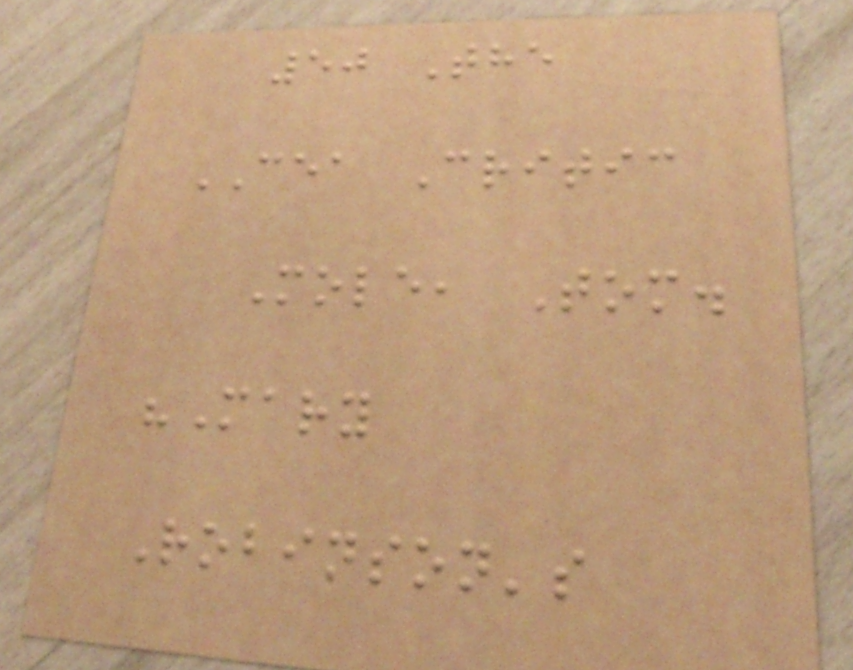50 The
CEA Critic
Mole, Tom.
"Mary
Robinson's
